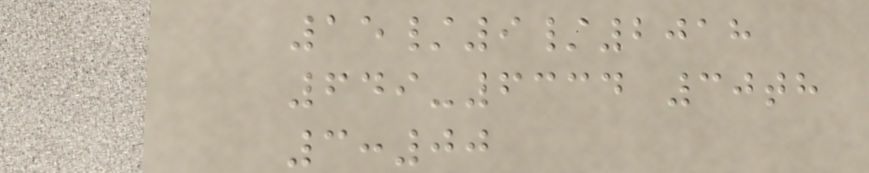15/9/2018
649-6334 30th
3:00
